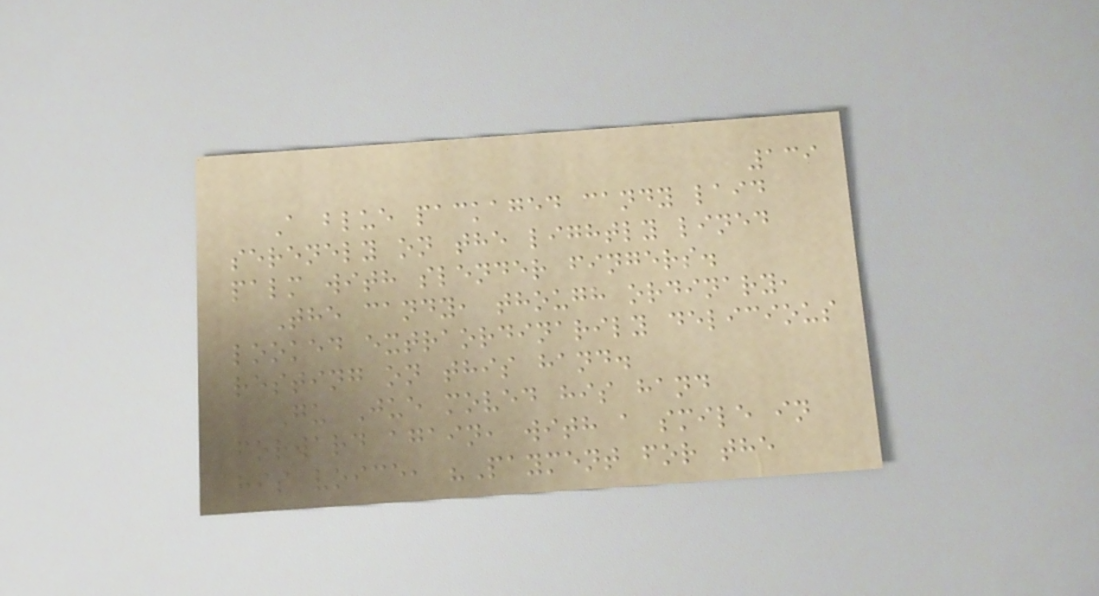139
A blue packaged candy laid
serenely on the lightly lined
palm with slender fingers.
The candy, though ordinary,
looked extraordinarily delicious
resting on this hand.
Gu Jue moved his hand
forward again, with a smile in
his voice, "Payment for the
